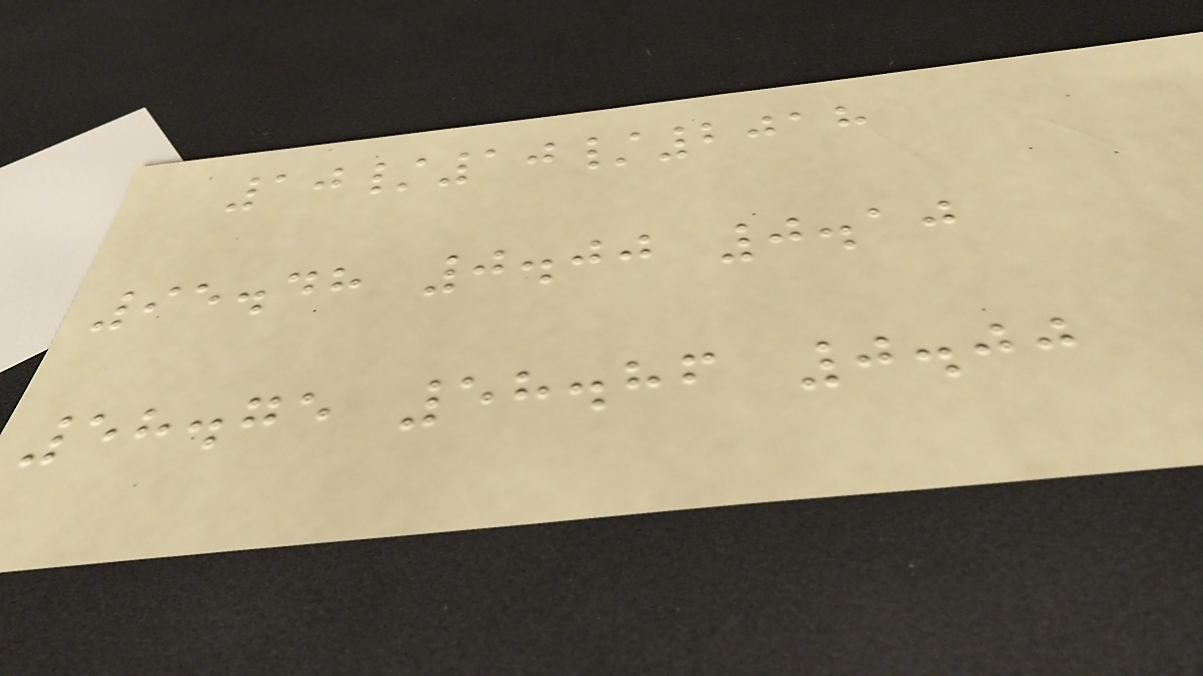10/10/2018
95.48 0.00 0.10
58.75 58.86 0.00
